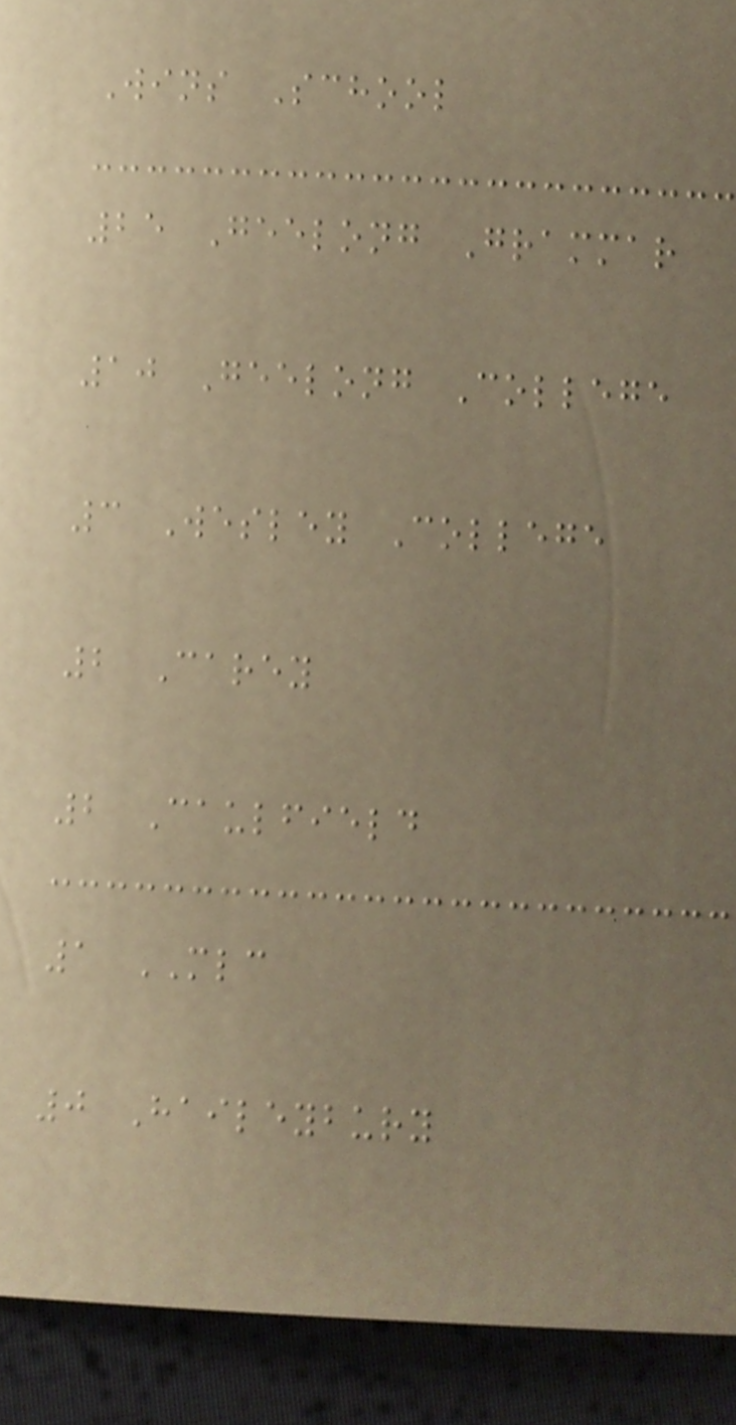Wins School
25 Geelong Grammar
10 Geelong College
3 Wesley College
2 Carey
2 Caulfield
1 MLC
0 Haileybury
